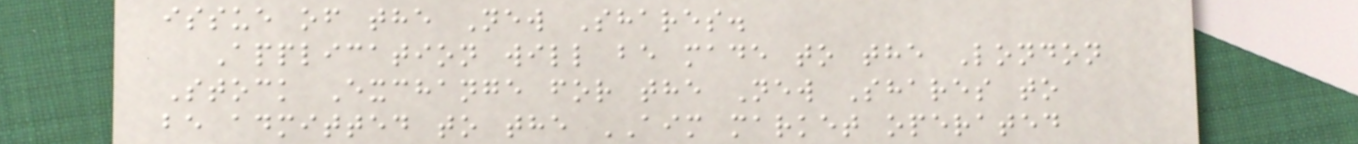issue of the New Shares.
Application will be made to the London
Stock Exchange for the New Shares to
be admitted to the AIM market operated
